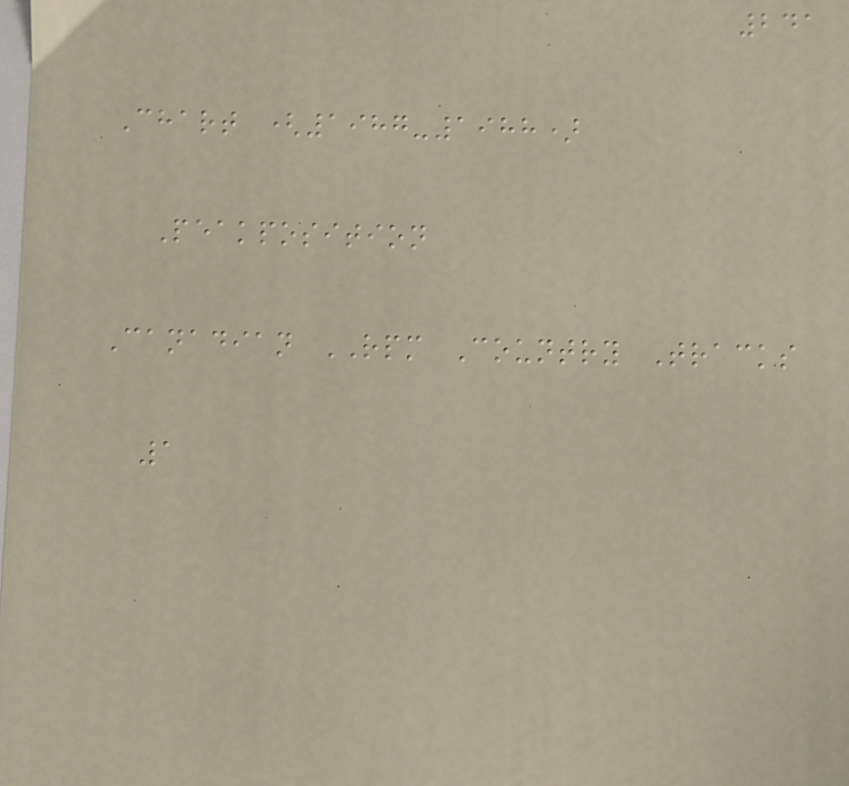241
Chart (1987-1988)
Peakposition
Canadian RPM Country Tracks
1
